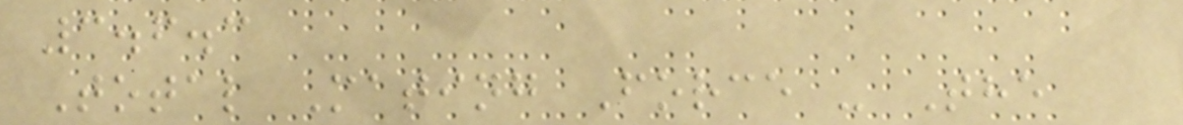3.6.3
Total Mating Force - The
